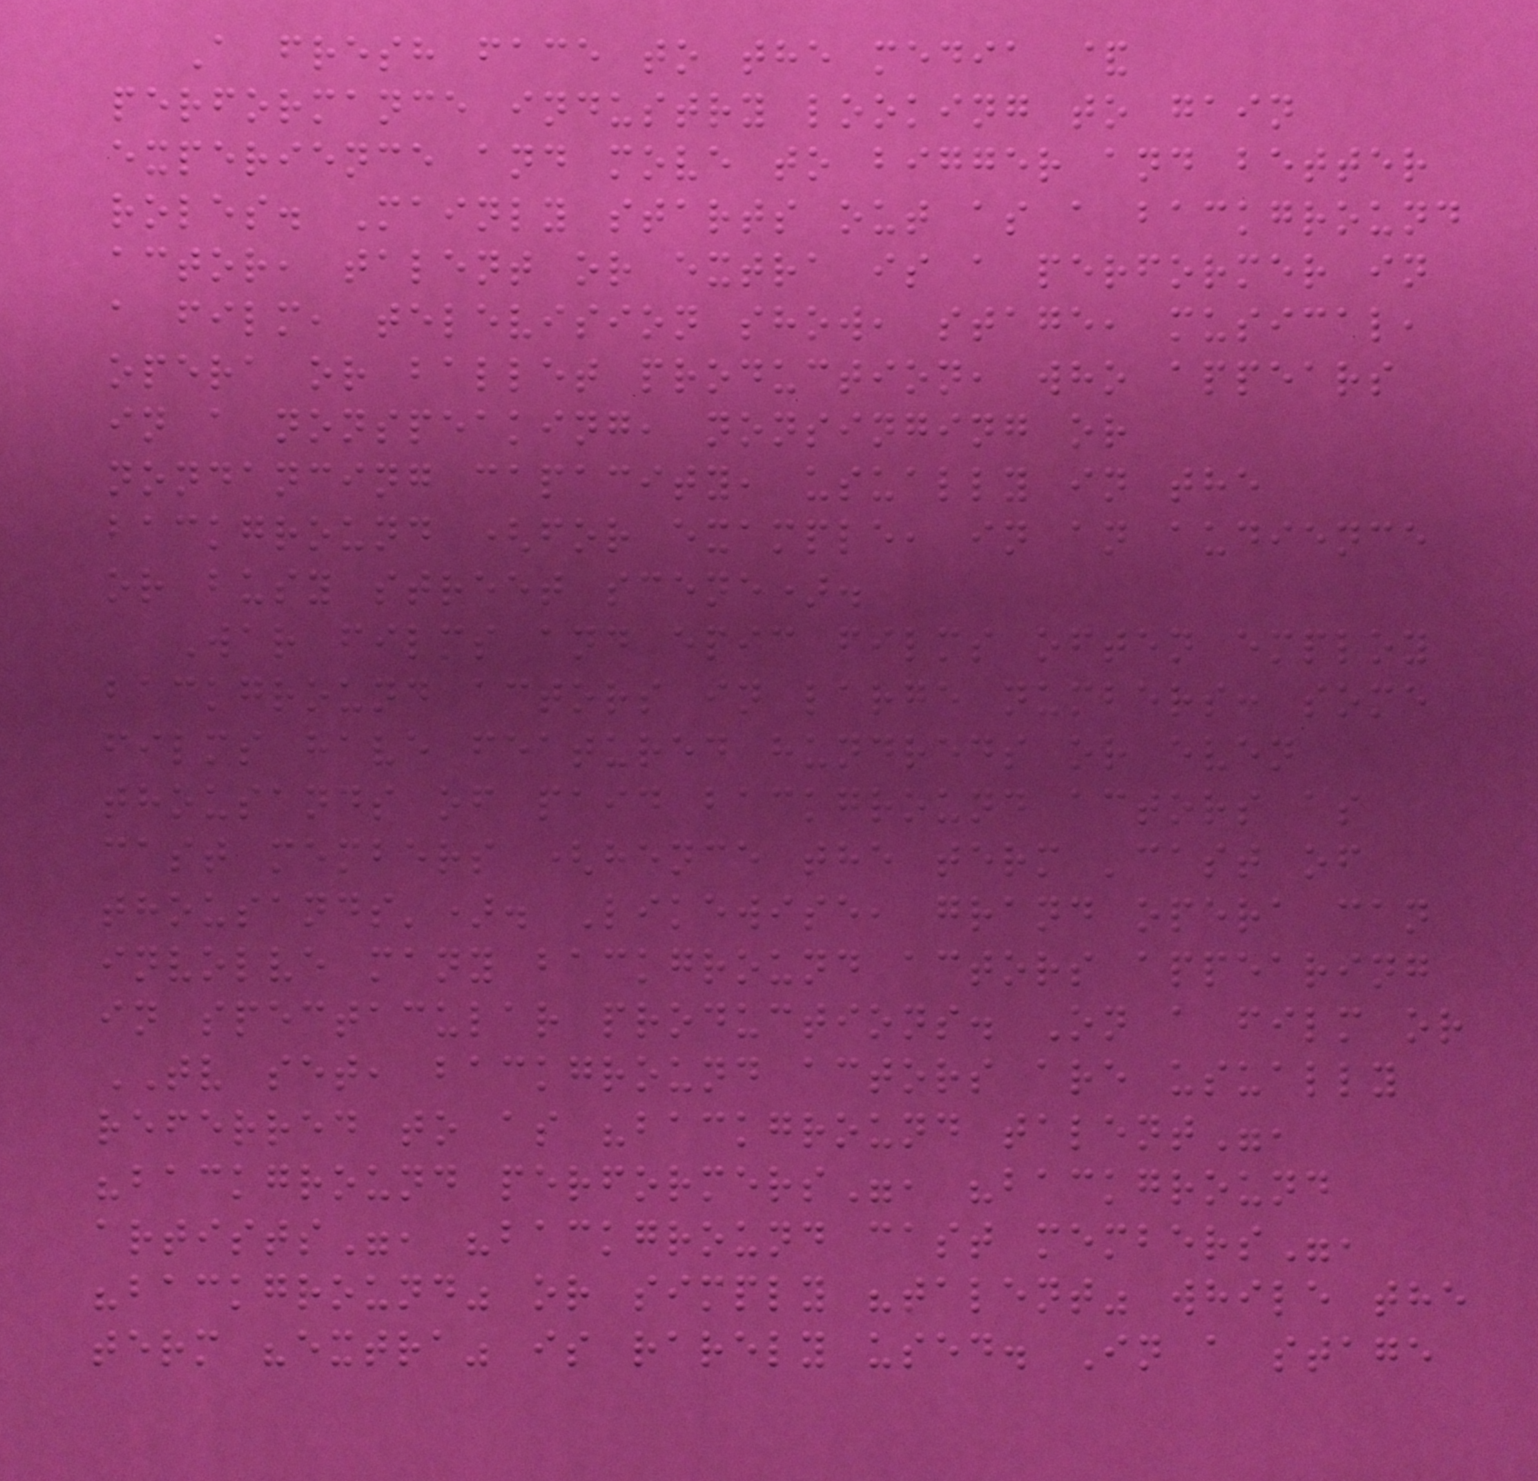A fresh face to the media &
performance industry looking to gain
experience and move to bigger and better
roles. Mainly starts out as a background
actor, talent or extra is a performer in
a film, television show, stage, musical,
opera or ballet production, who appears
in a nonspeaking, nonsinging or
nondancing capacity, usually in the
background (for example, in an audience
or busy street scene).
War films and epic films often employ
background actors in large numbers: some
films have featured hundreds or even
thousands of paid background actors as
cast members (hence the term 'cast of
thousands'). Likewise, grand opera can
involve many background actors appearing
in spectacular productions. On a film or
TV set, background actors are usually
referred to as "background talent",
"background performers", "background
artists", "background cast members",
"background" or simply "talent" while the
term "extra" is rarely used. In a stage
